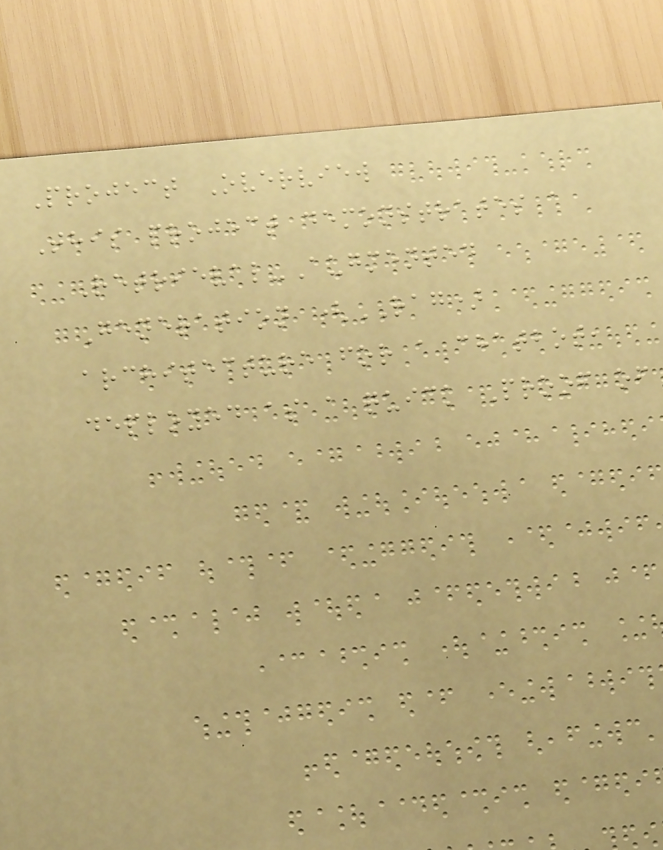Project Overview
This project demonstrates a
Retrieval-Augmented
Generation (RAG)
architecture for a chatbot,
deployed as a quick Proof of
